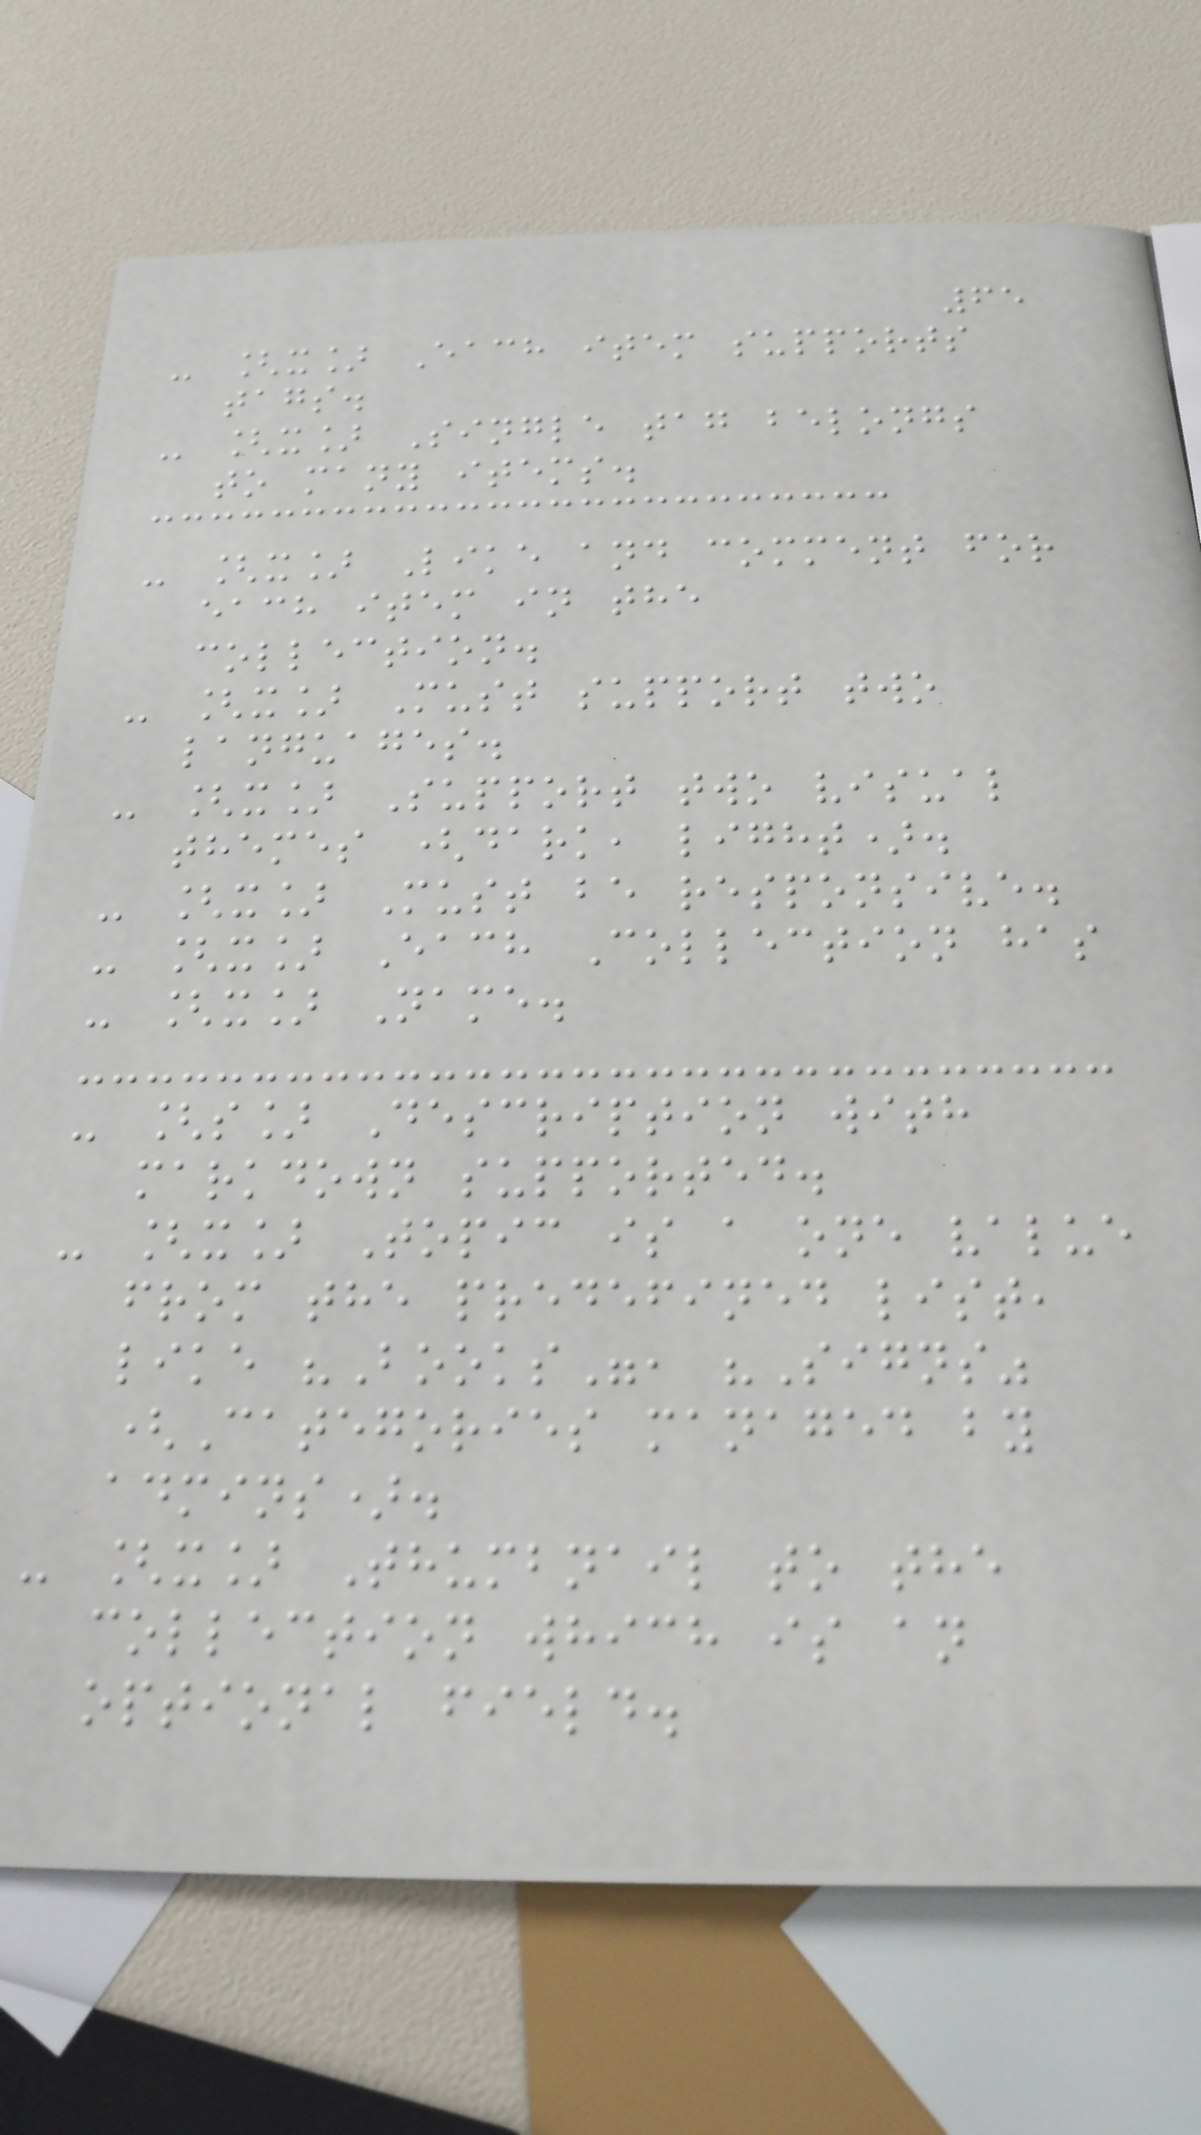65
- [x] Each item supports
tags.
- [x] Single tag belongs
to many items.
- [x] Like and comment for
each item in the
collection.
- [x] Must support two
languages.
- [x] Support two visual
themes (dark, light).
- [x] Must be responsive.
- [x] Each Collection has
- [x] Name.
- [s] Description with
markdown supported.
- [x] Topic is a one value
from the predefined list,
like "Books", "Signs"
(Categories managed by
admins).
- [x] Thumbnail to the
collection which is an
optional field.
